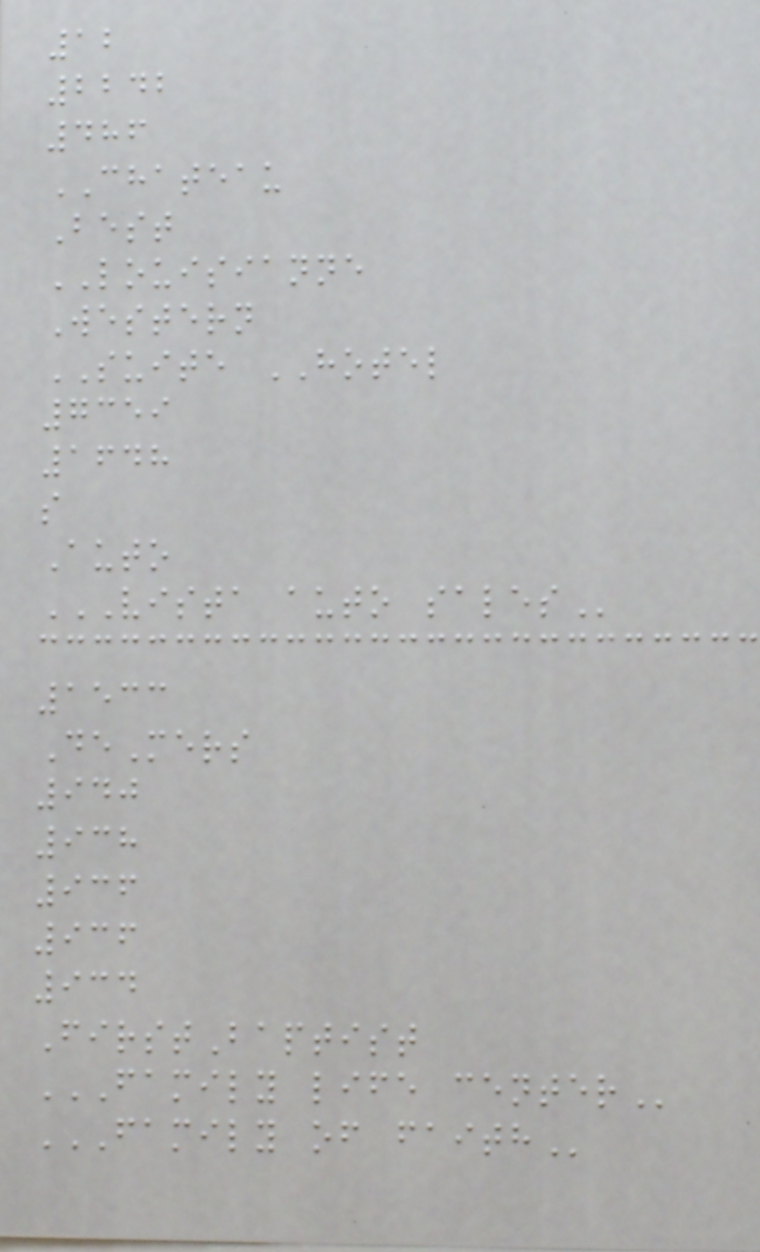12
2242
486
CHATEAU
Best
LOUISIANNE
Western
SUITE HOTEL
7359
1648
s
Auto
VISTA AUTO SALES
1533
DeMers
940
938
936
936
934
FirstBaptist
FAMILY LIFE CENTER
FAMILY OF FAITH
